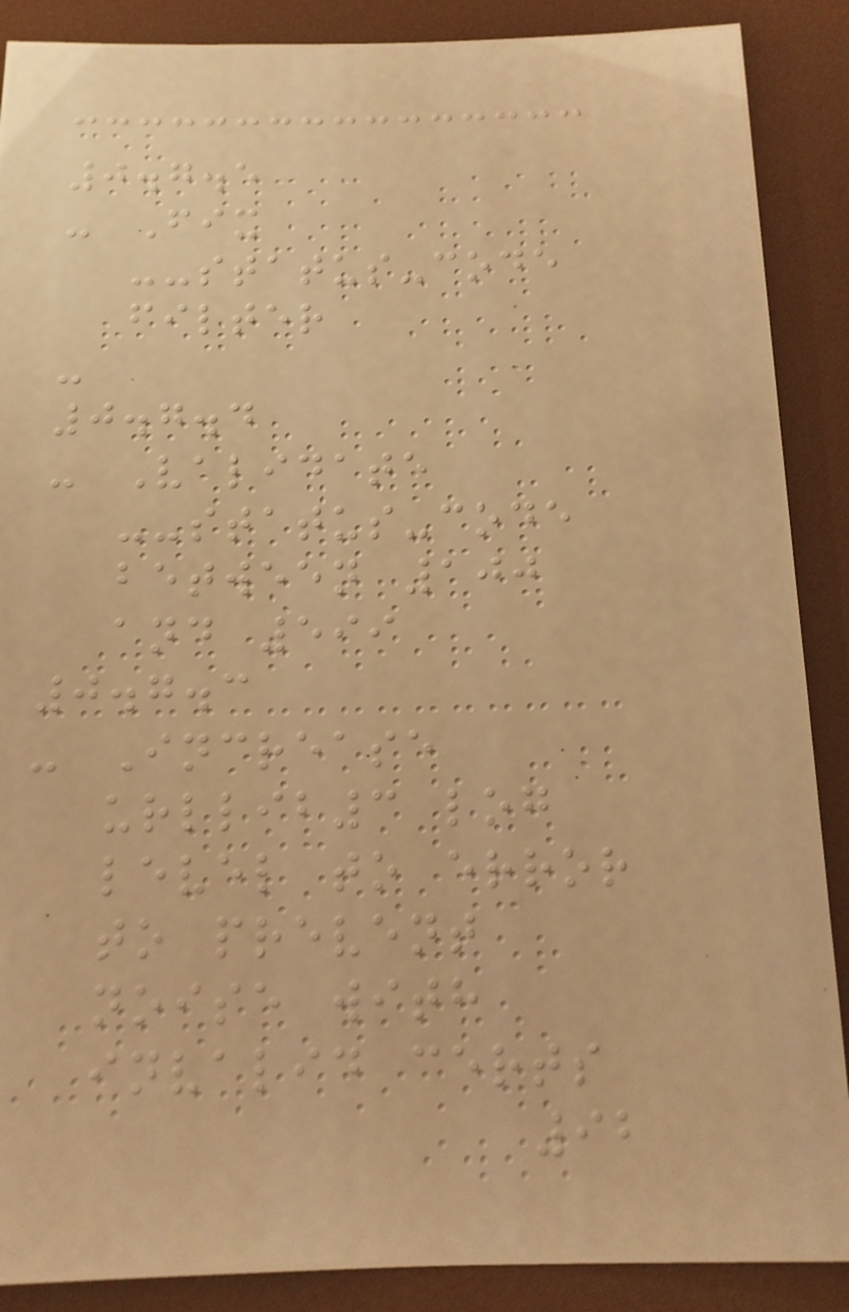0.7.5
- Fix
--status-code
filter
-
0.7.4
- Validate
--status-code
between 100
and 599
0.7.3
- Increase
urllib3 log
level to error
to prevent
noise with
invalid certs
92
